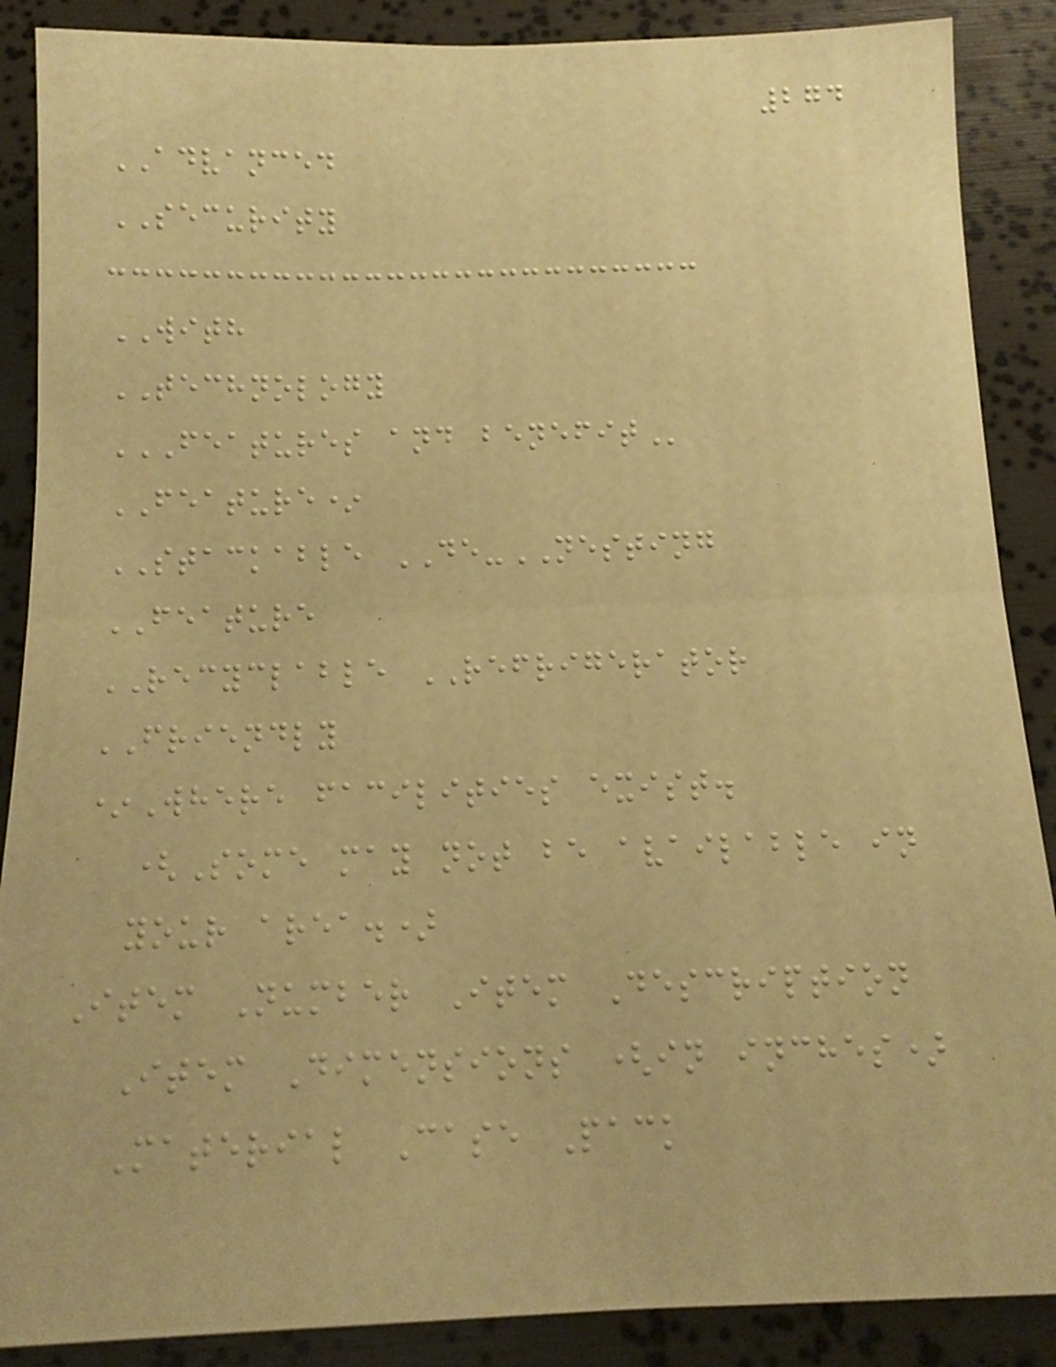274
ADVANCED
SECURITY
WITH
TECHNOLOGY
FEATURES AND BENEFIT
FEATURE*
STACKABLE DE-NESTING
FEATURE
RECYCLABLE REFRIGERATOR
FRIENDLY
*Where facilities exist.
(Some may not be available in
your area.)
Item Number Item Description
Item Dimensions (in inches)
Material Case Pack
